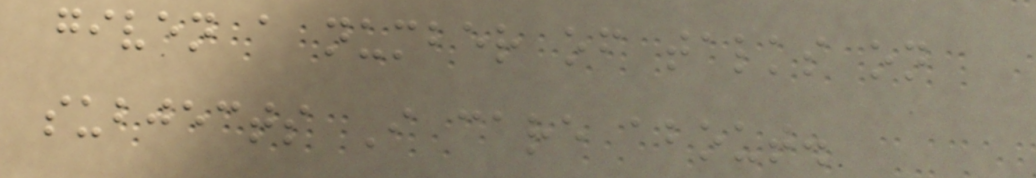given a number of talks on
subjects I care about.
